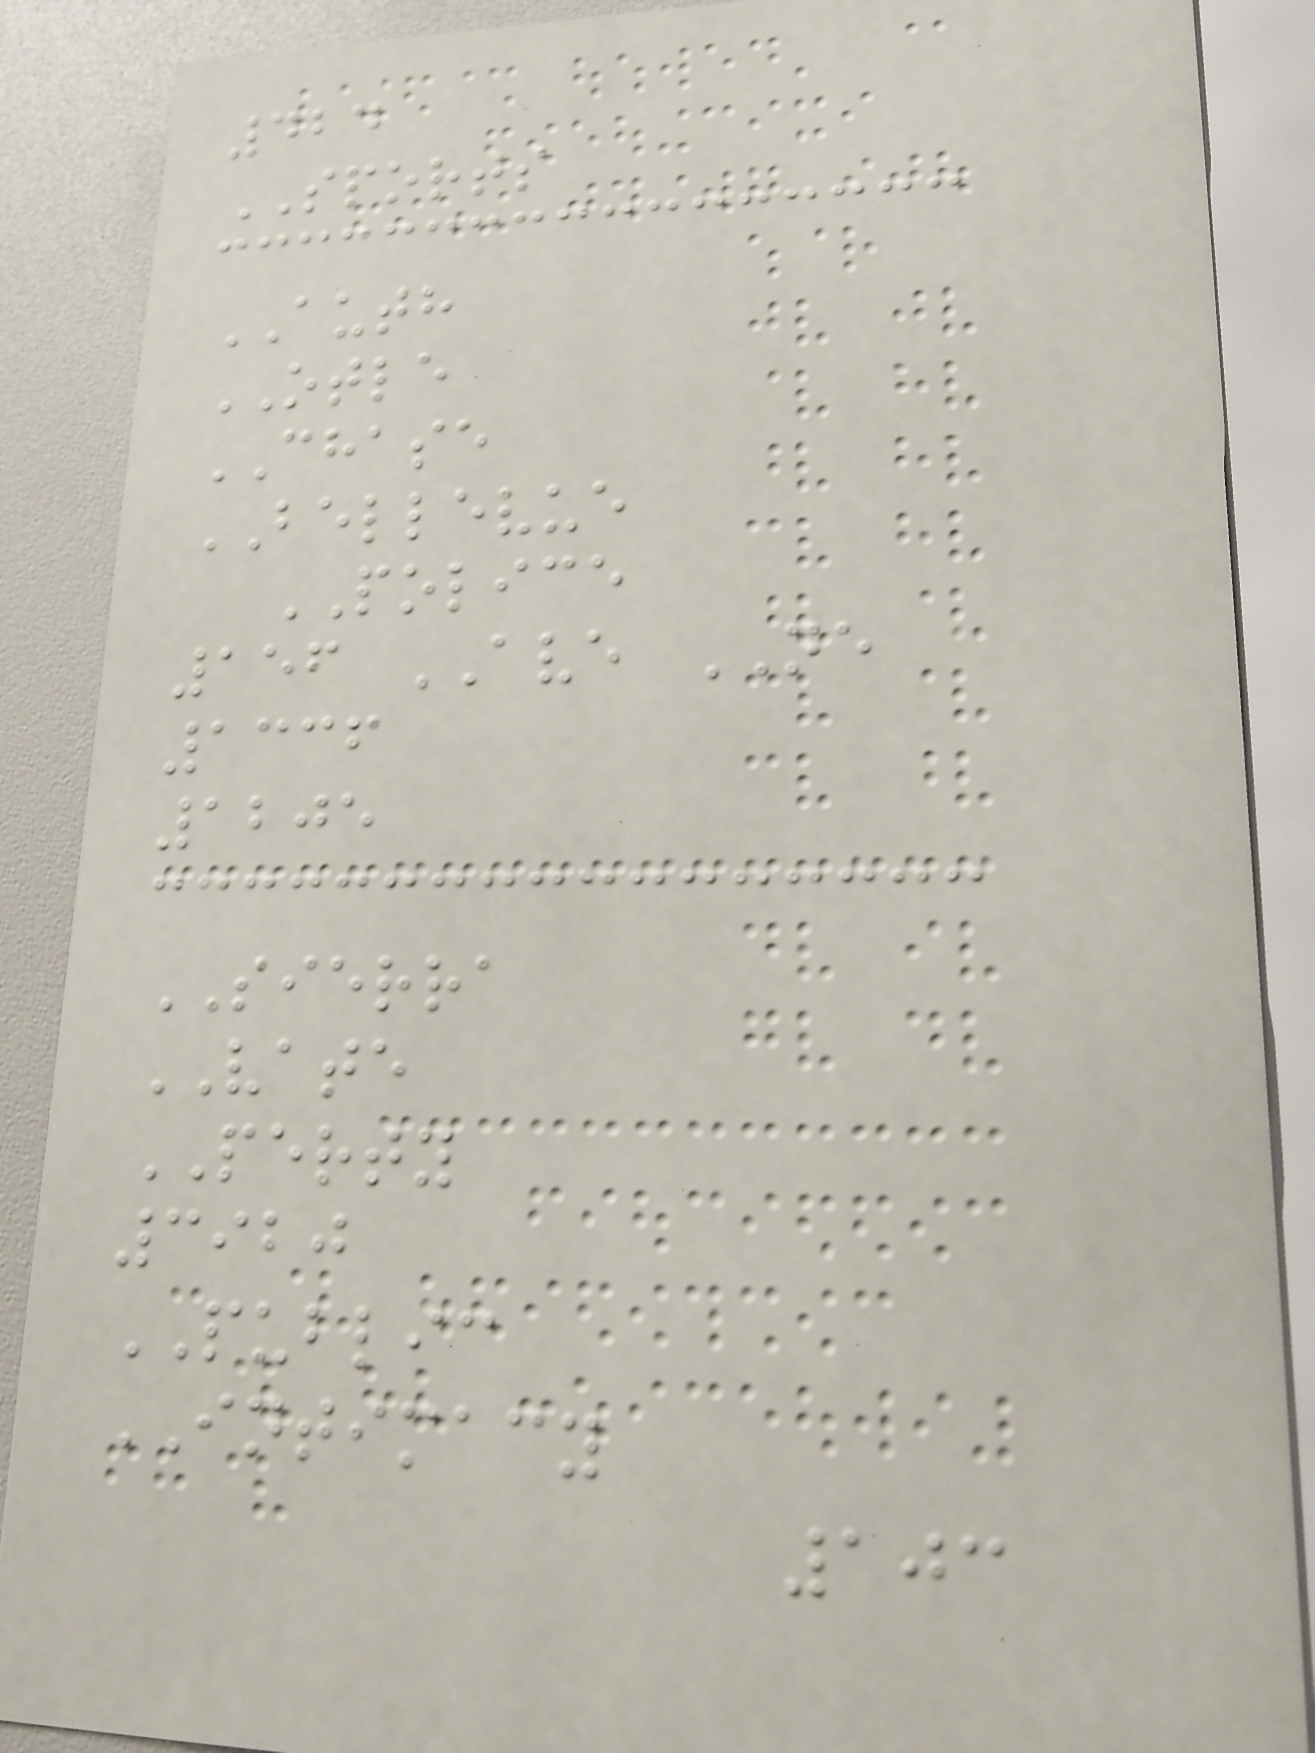424
SPORTS
AUTH
OTLE
CHASE
BELLEVUE
POLICE
156 AVE NE
1336
1205
SIERRA
VATE
PERTY
3920
PUBLIC
INTIMACY
103
